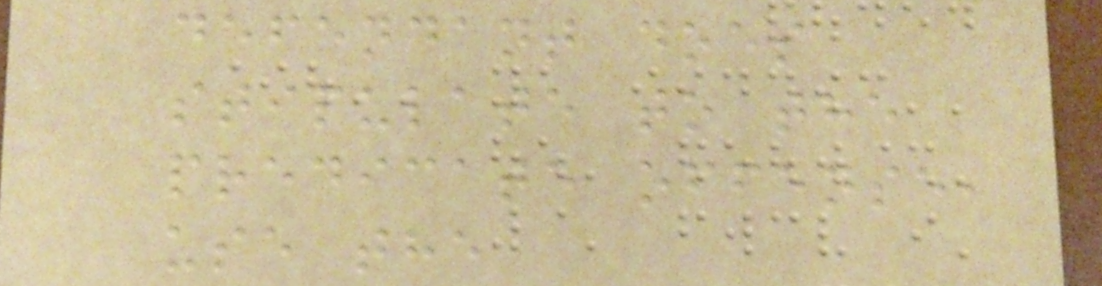defendant does
stipulate to the
predicate offense,
use the
